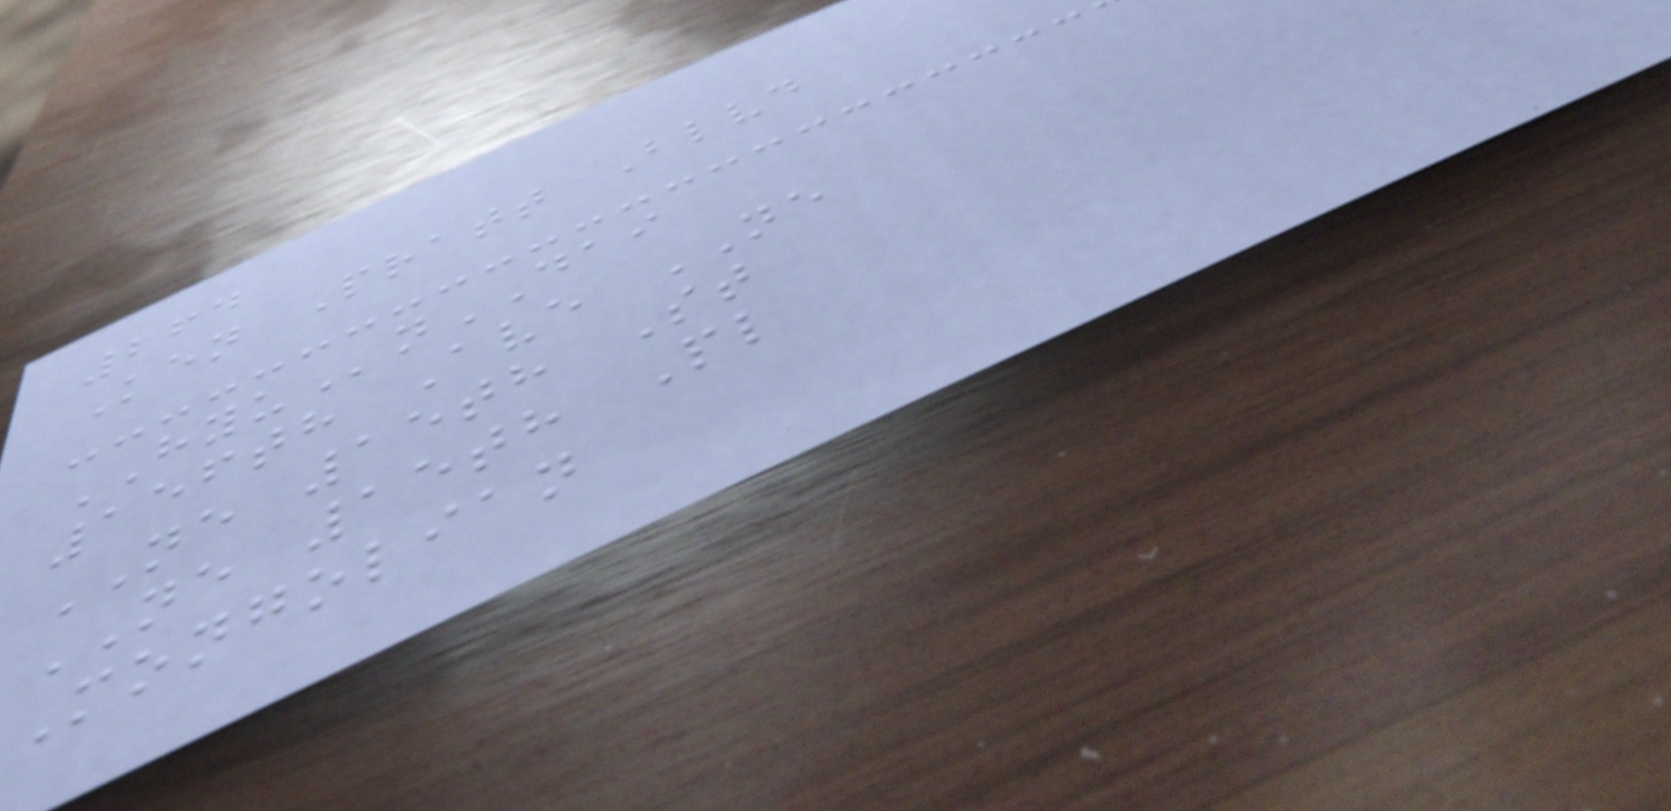264
Ken Pratt Blvd
HYUnDAI
156th Ave NE
NE 15th St
NE 15th Pl
Mongolian
